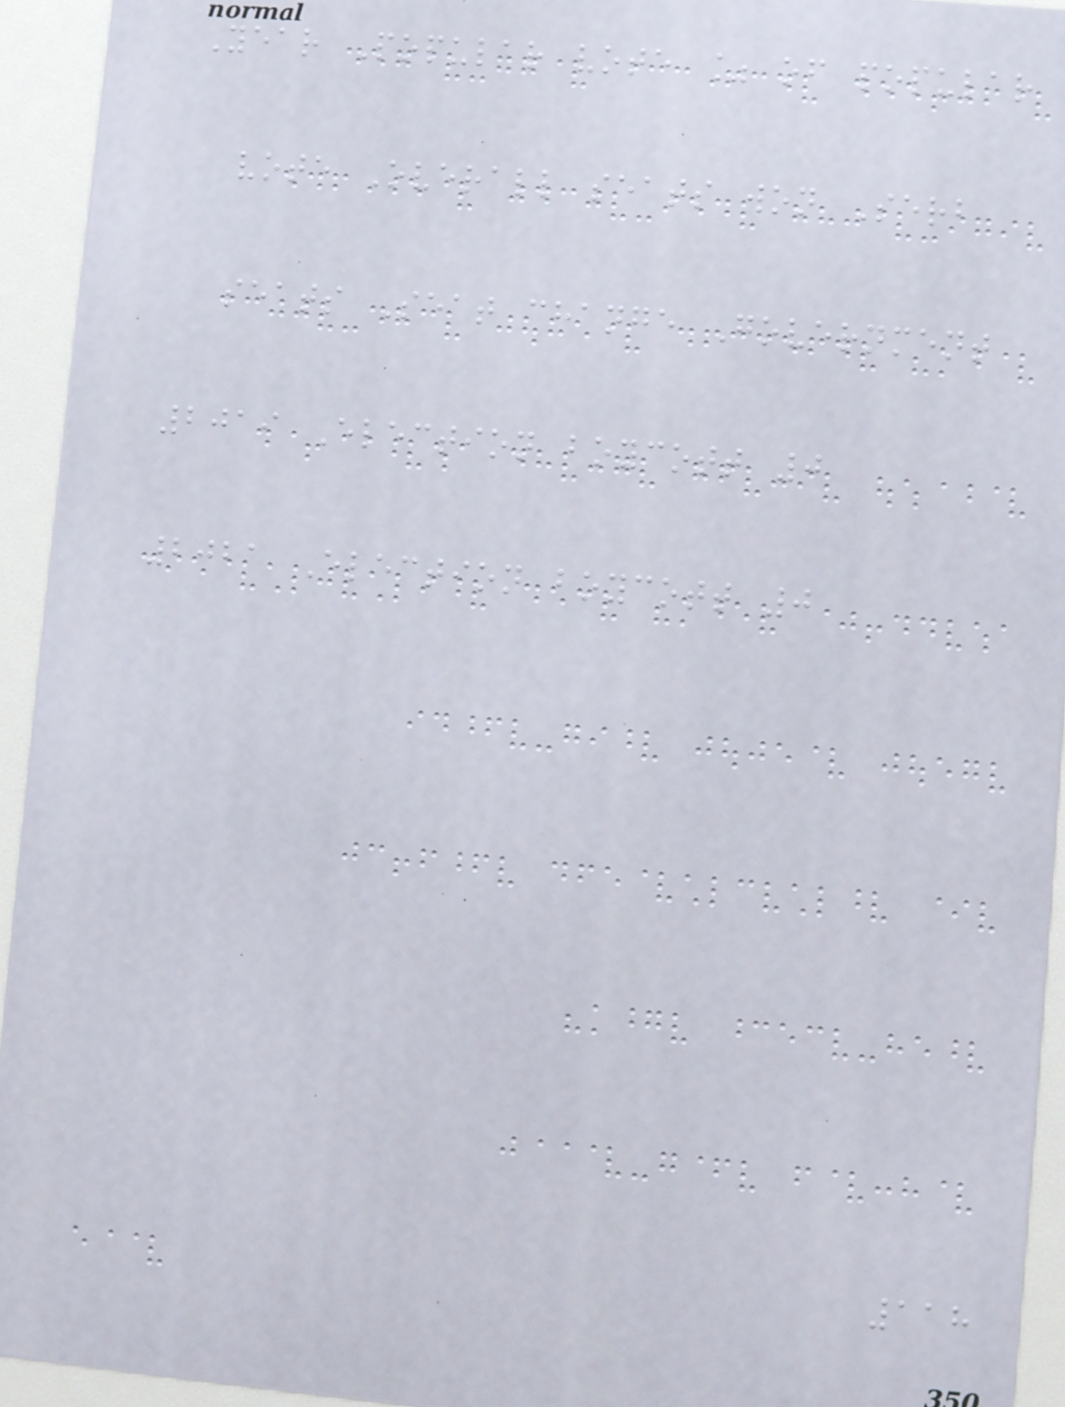Year Popular vote % of popular
vote Overall seats won Serb
seats Seat change Government
2019 Election boycott 0
2021 Election boycott 0
118
